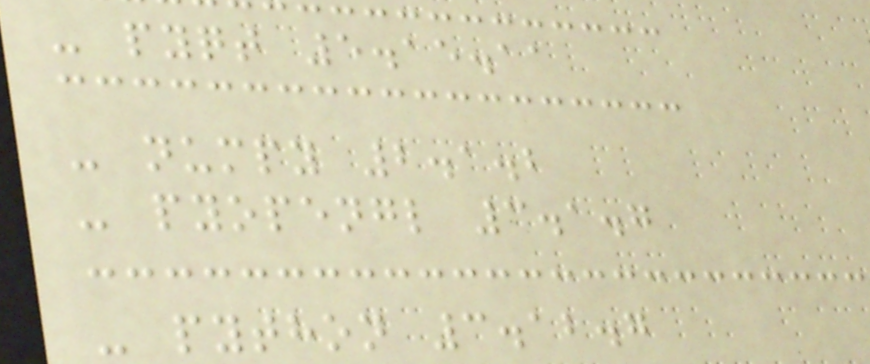- pyqt 5.15.11
- numpy 2.1.2
- pyopengl 3.1.7
- python 3.12.7
